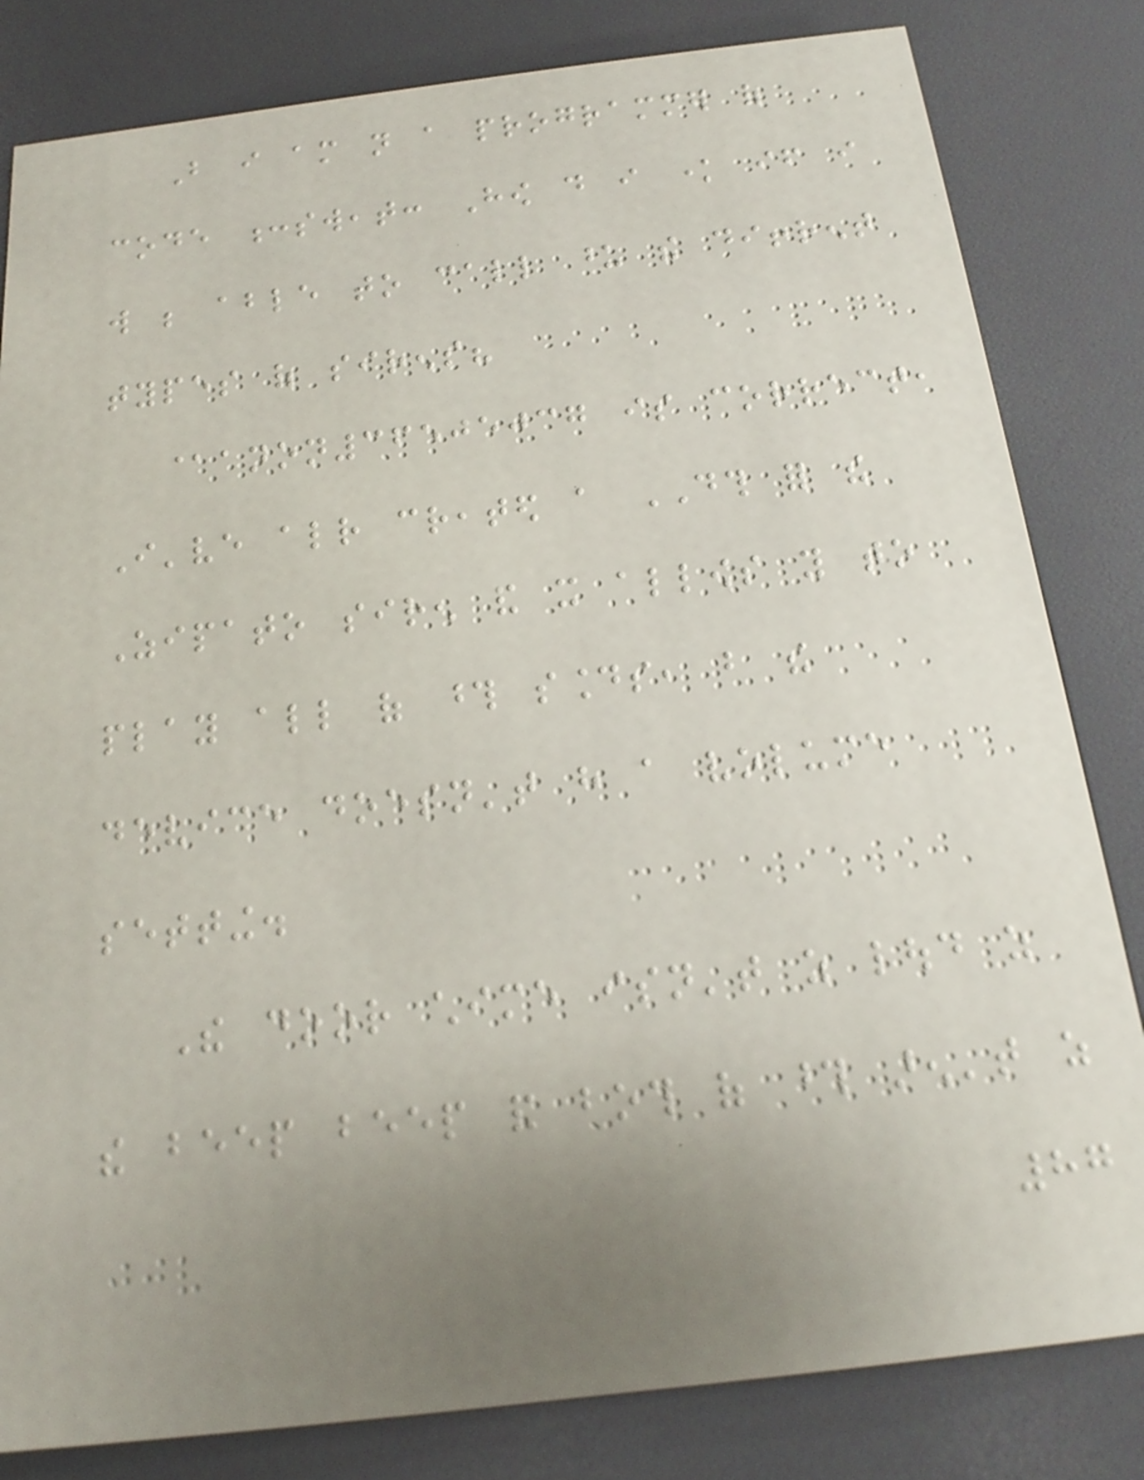But i am not a programmer of
code :sweat: How do i know if i
will be able to call upon the diffrent
types of sirens?
@anon36505037 is correct,
I've already created a DTH for the
Zipato siren and it allows you to
play all of those sounds, but the
device doesn't have a volume
setting.
The door chime isn't as loud as
the beep beep and both of those aren't as
87
